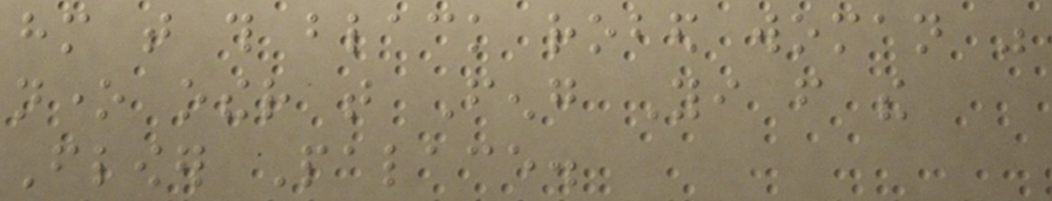him that this black robed woman was
none other that Feng Yi from the
Flower Palace.
